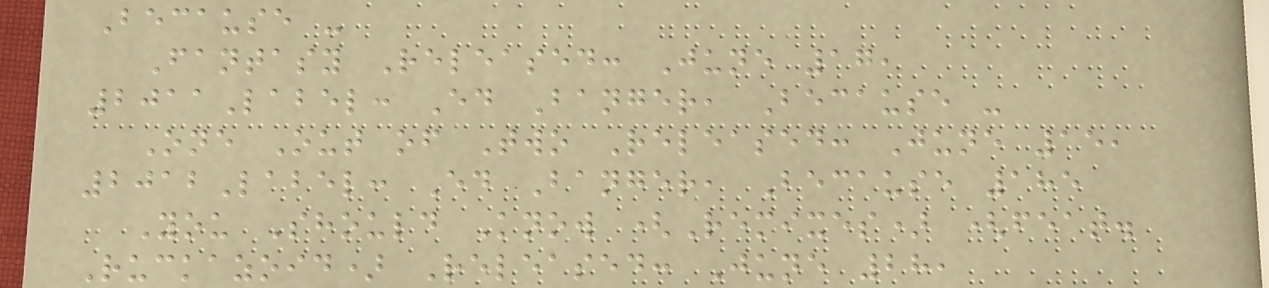Because -
Fantasy Released: June 17,
2011Label: Ed Banger, Because -
One Out of Two Released: June 15,
2012Label: Ed Banger, Because 185
You Should Know (Remixes) (feat.
Ruckazoid) Released: June 28,
